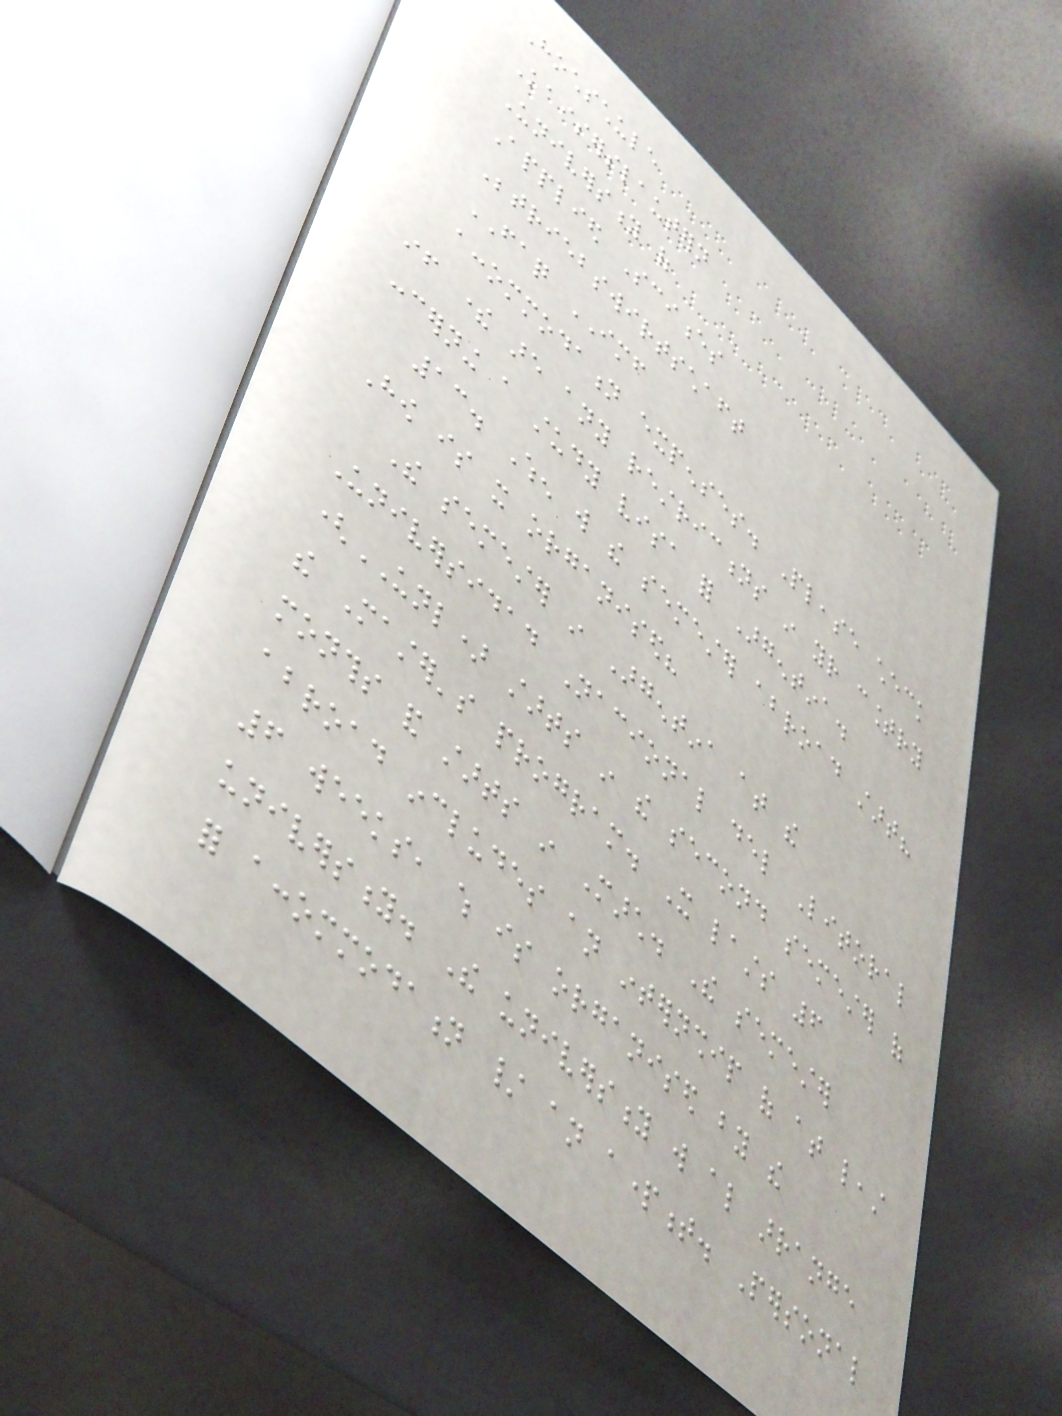Hochschule
Kaiserslautern
University of
Applied Sciences
Betriebswirtschaft
FAQ IMF
accommodation expenses. Please check
if there are any restrictions in your country
concerning a study visa for Argentina.
13. When will the semester abroad start?
How is it organised?
The semester in Argentina at the
Universidad Nacional del Litoral
(UNL) starts in the second semester of
the Master's program. It lasts 6
months and starts in March. The semester
abroad includes an internship of at least
6 weeks, which is organised by the
university. The university will also arrange
for accommodation / an apartment. Personal
